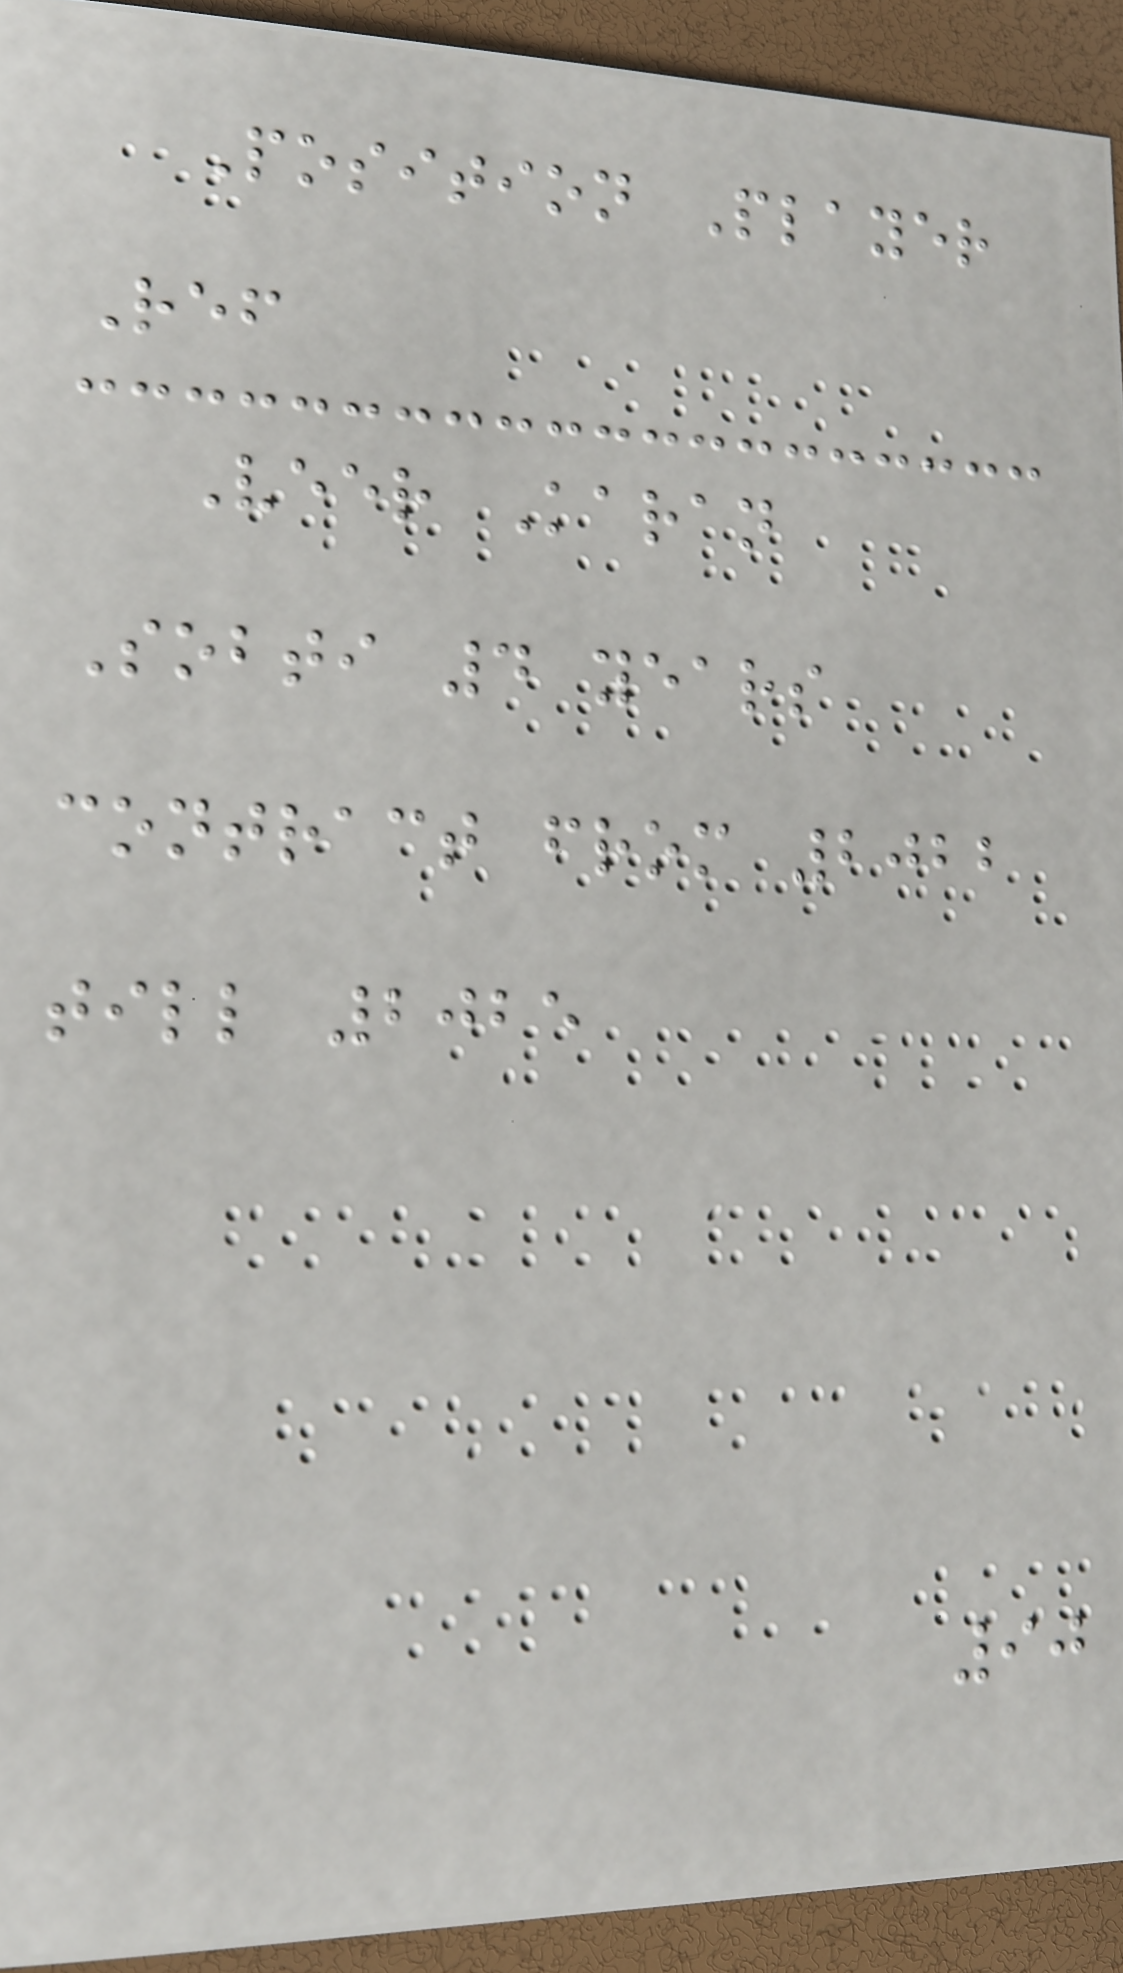Position Player
Ref
Veer Karan
Sobti 4 years
contract from 2022
till 2025
90
